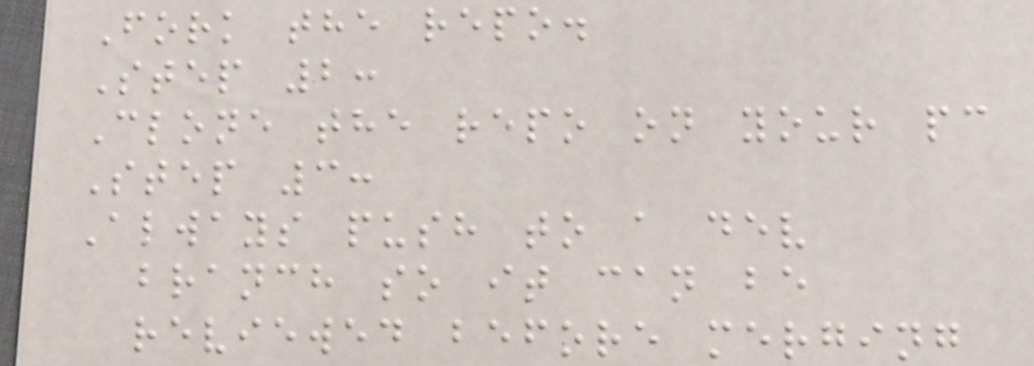Fork the repo.
Step 2:
Clone the repo on your pc
Step 3:
Always push to a dev
branch so it can be
reviewed before merging
